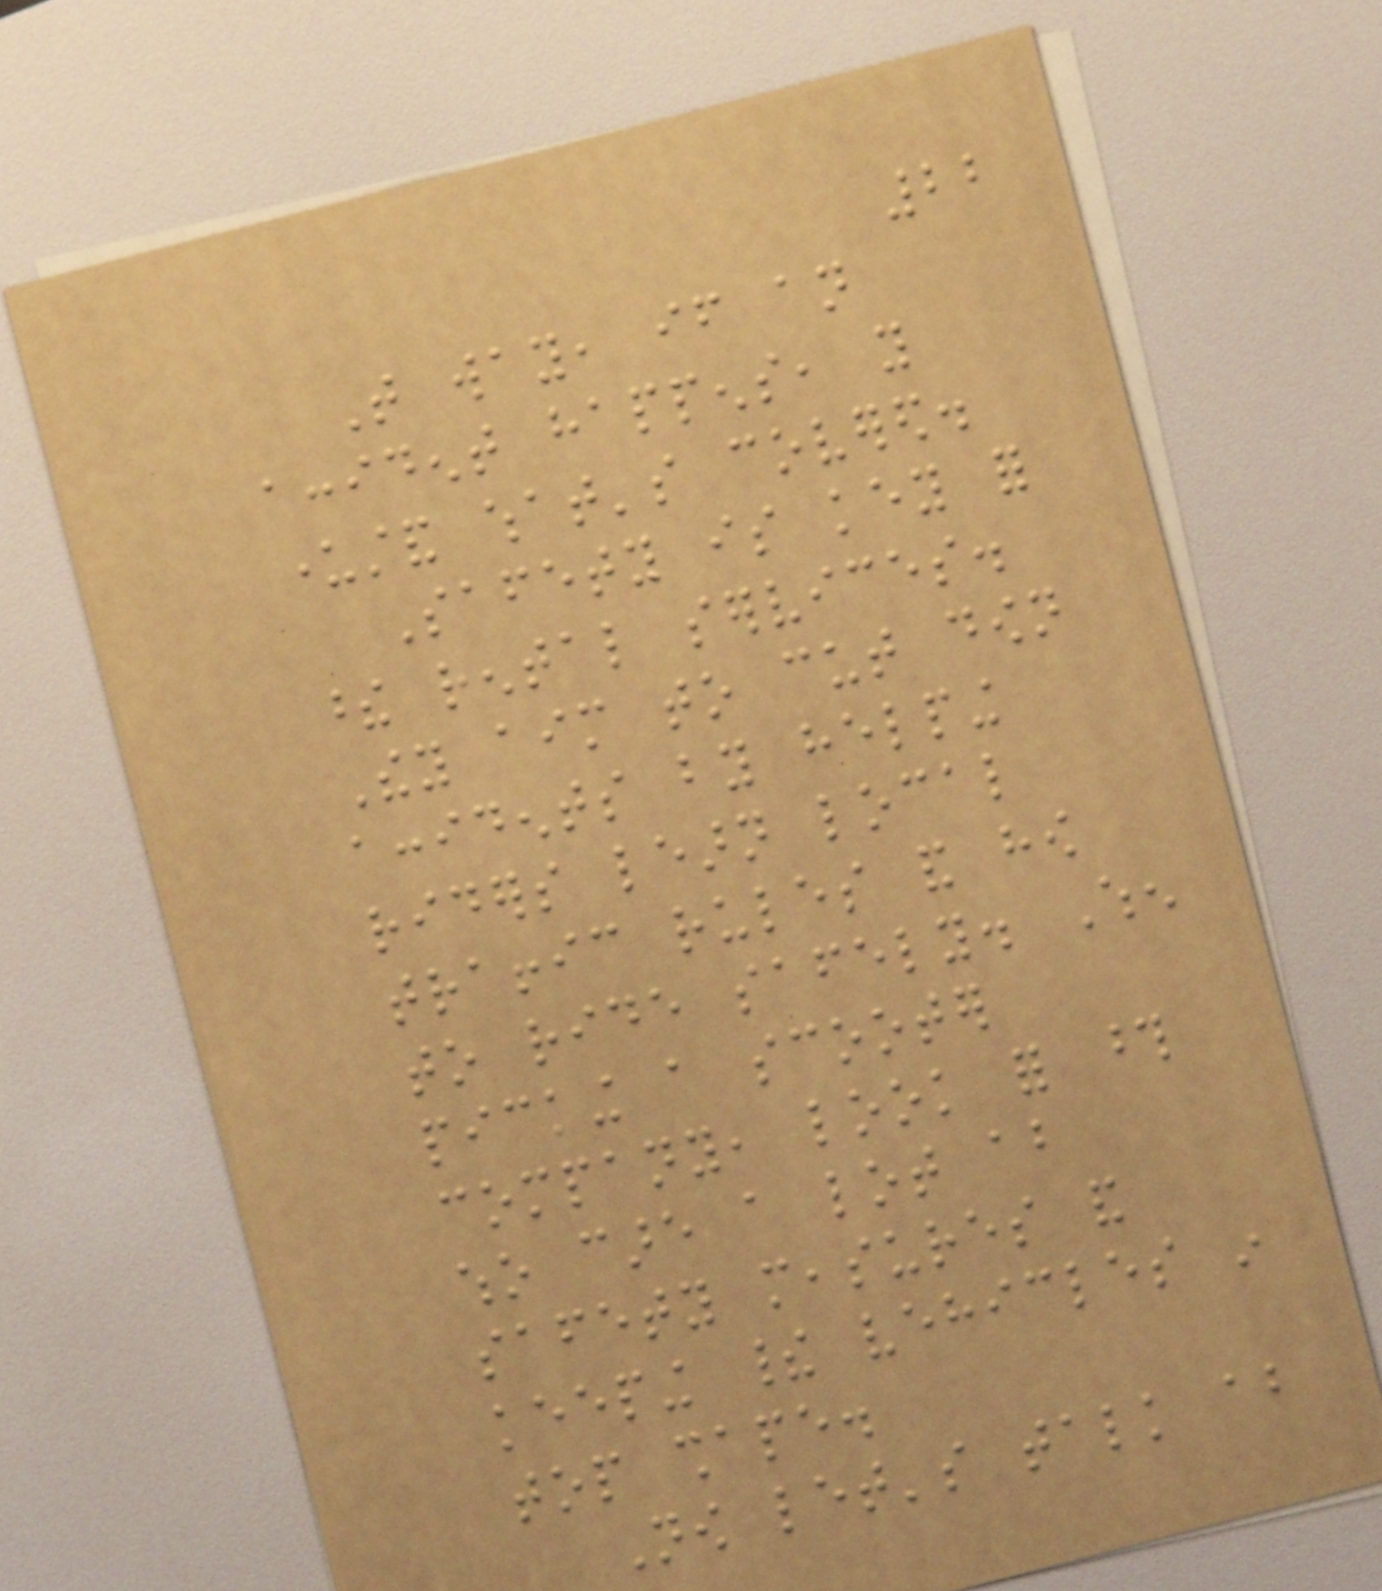22
That way, if an
accident happens, you
understand what's covered.
Safety is key for
these rental services.
They aim to cut down
accidents by helping
riders learn local
traffic rules and how
to ride safely. When
picking a scooter
company, look for those
who care a lot about
safety measures and
keeping their vehicles in
top shape.
Now let's talk about
